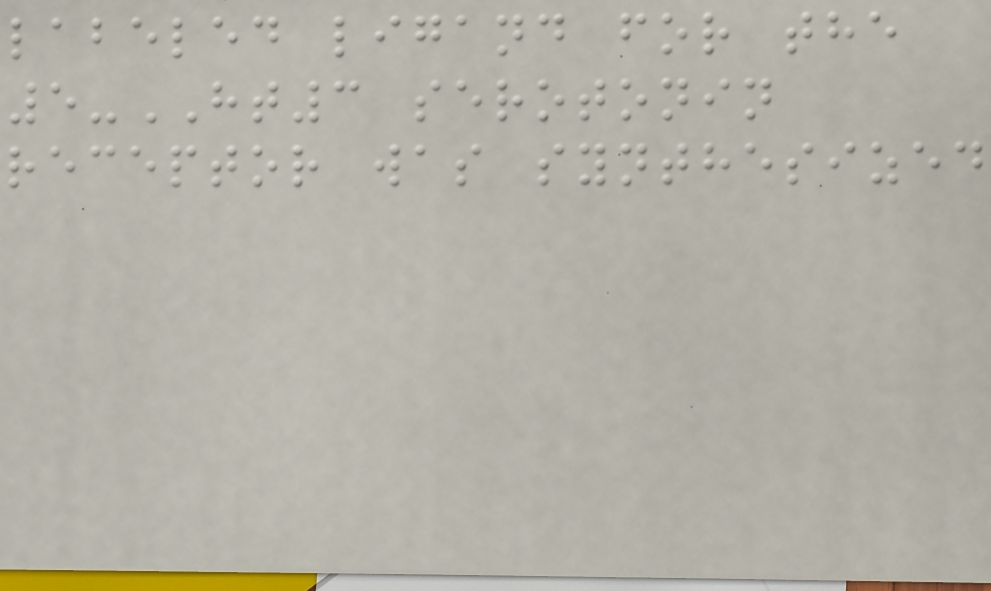labeled ligand for the
5-HT3 serotonin
receptor was synthesized
